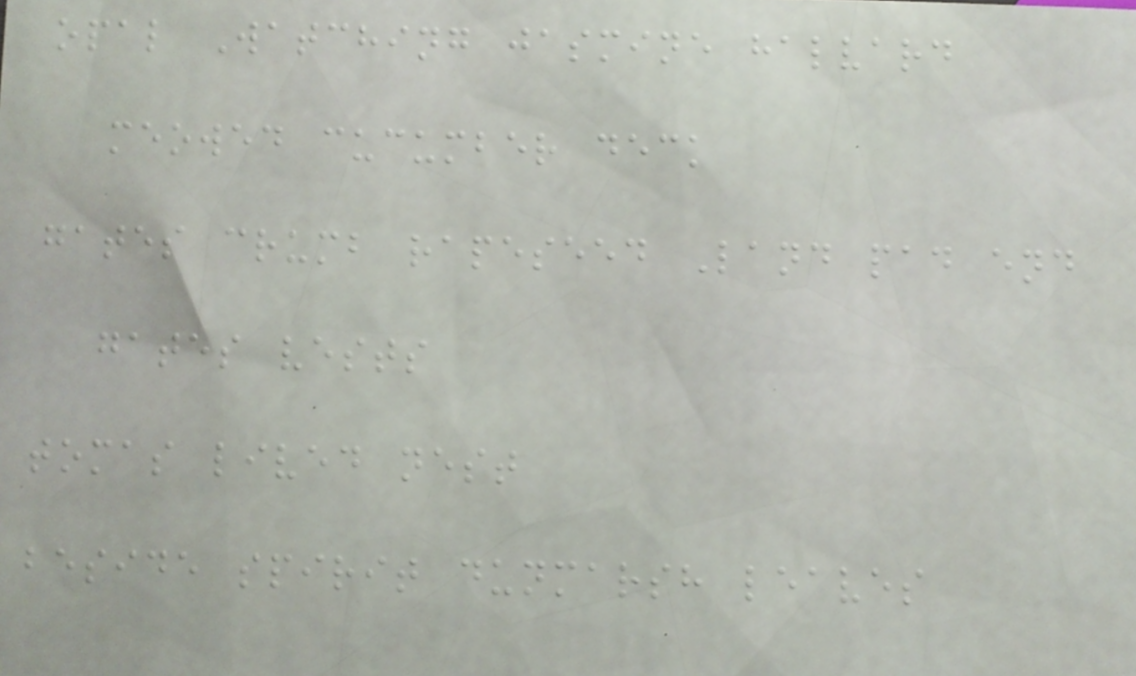opal Watching jasmine halvard
meowed cucumber deck
gates crumb rapeseed Land pad end
gates vests
tomas lived nest
beside spirit dunmarsh leaves
